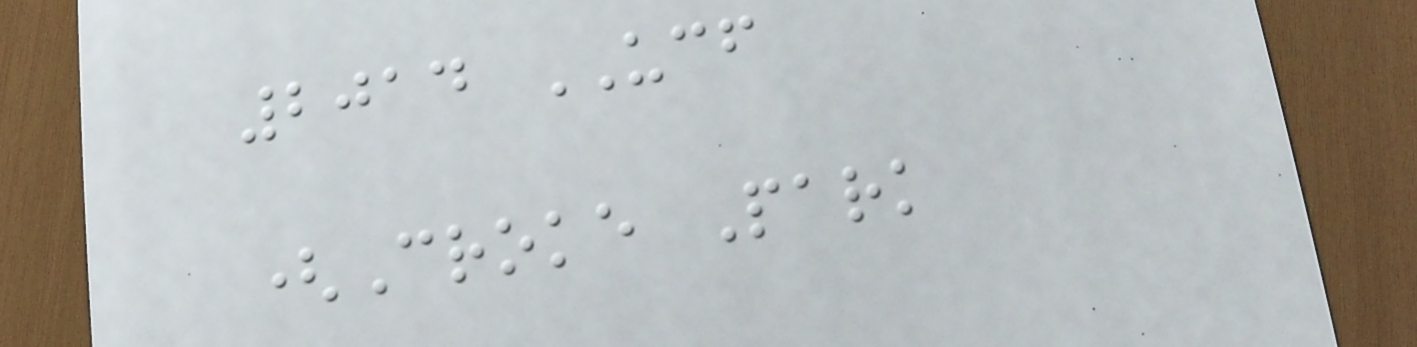2014 UCF
(Croke Park
